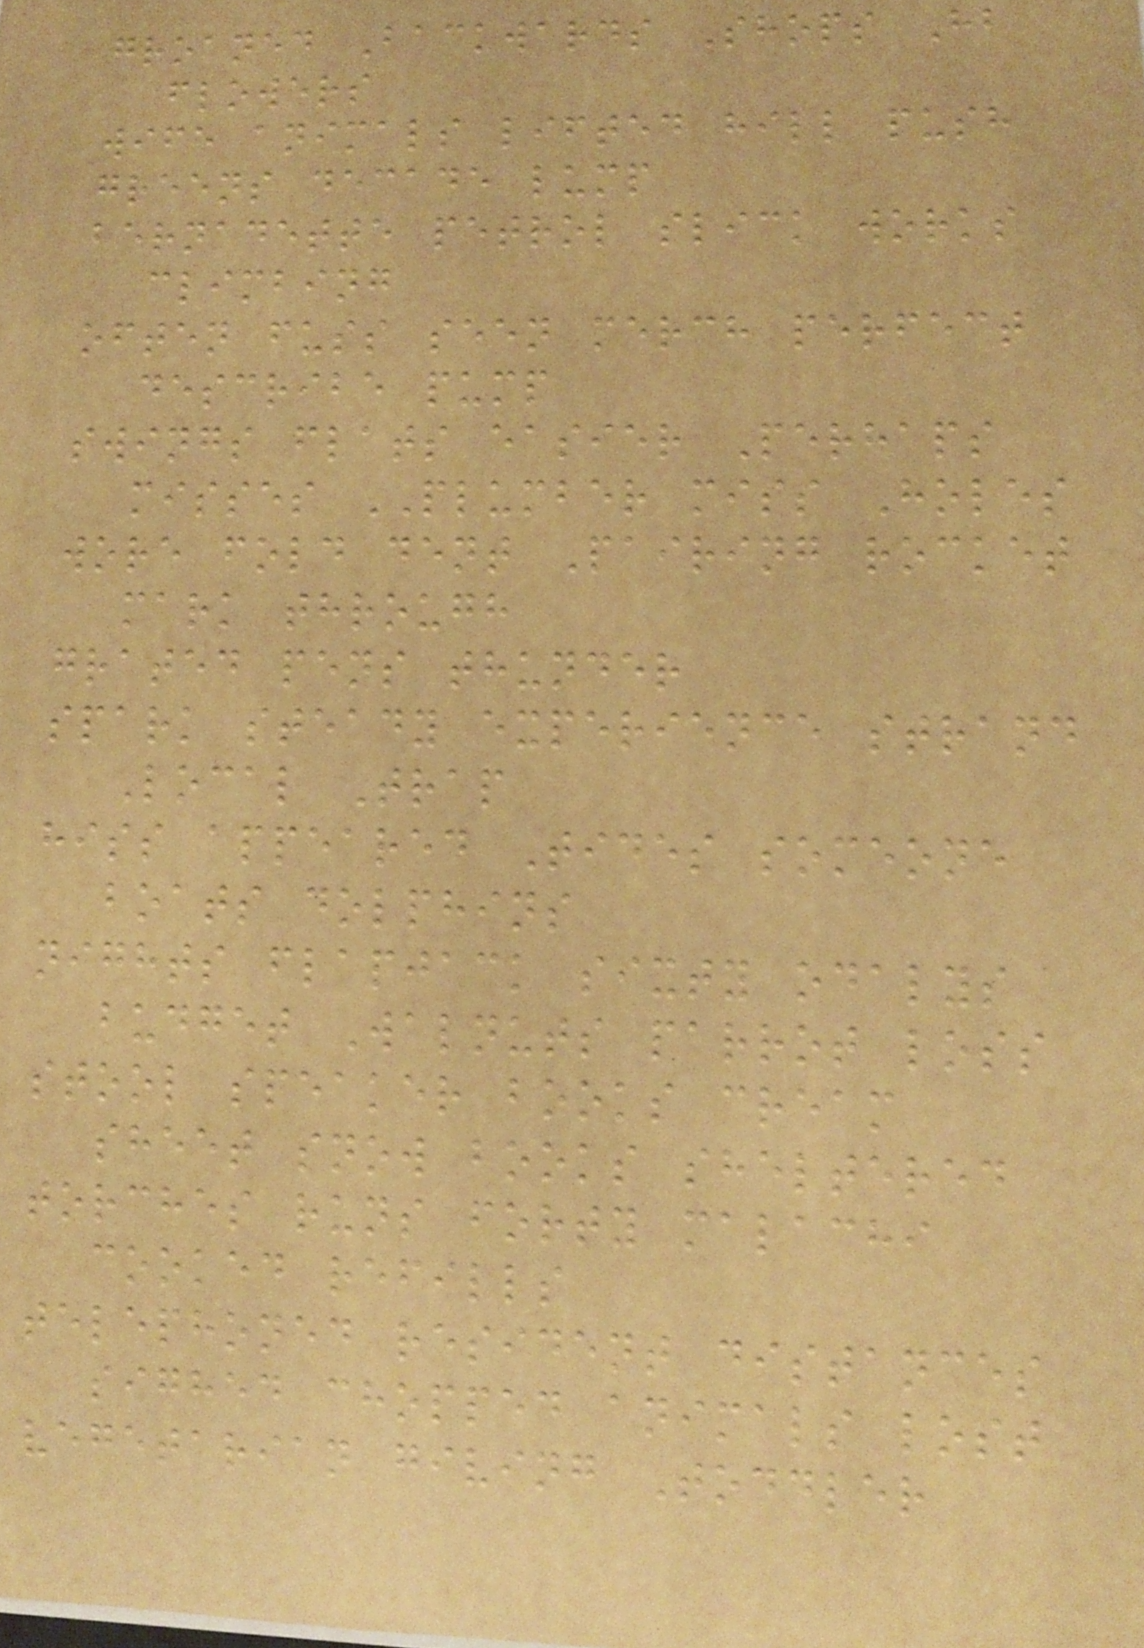groaned Backwards Shops Hb
flowers
wife animals lifted hill push
greens decade lump
bernadette petrol slick works
climbing
often fuss seen merch perfect
describe pump
swings flats easier Perhaps
misses PLUMBER miss Holes
wore fold dent Pairing rocket
mark through
grated pens thunder
spark steady experience strand
Local Trap
hiss appeared Tides someone
boats dolphins
nights flapjack sixty odalys
budget Walnuts parrot loss
stool speaker books cream
sheet snow books sheltered
torches runs forty malachi
cooked refills
telephoned resident distances
sighed chopped animals lost
vegetarian giving Toddler
